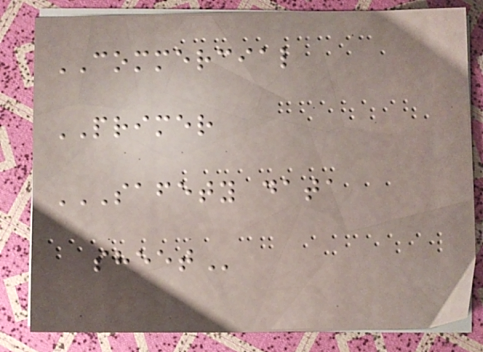COMMERCIAL
PRIMER
SAFETY DATA
SHEET
